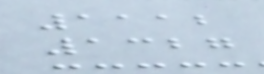1112
1327
